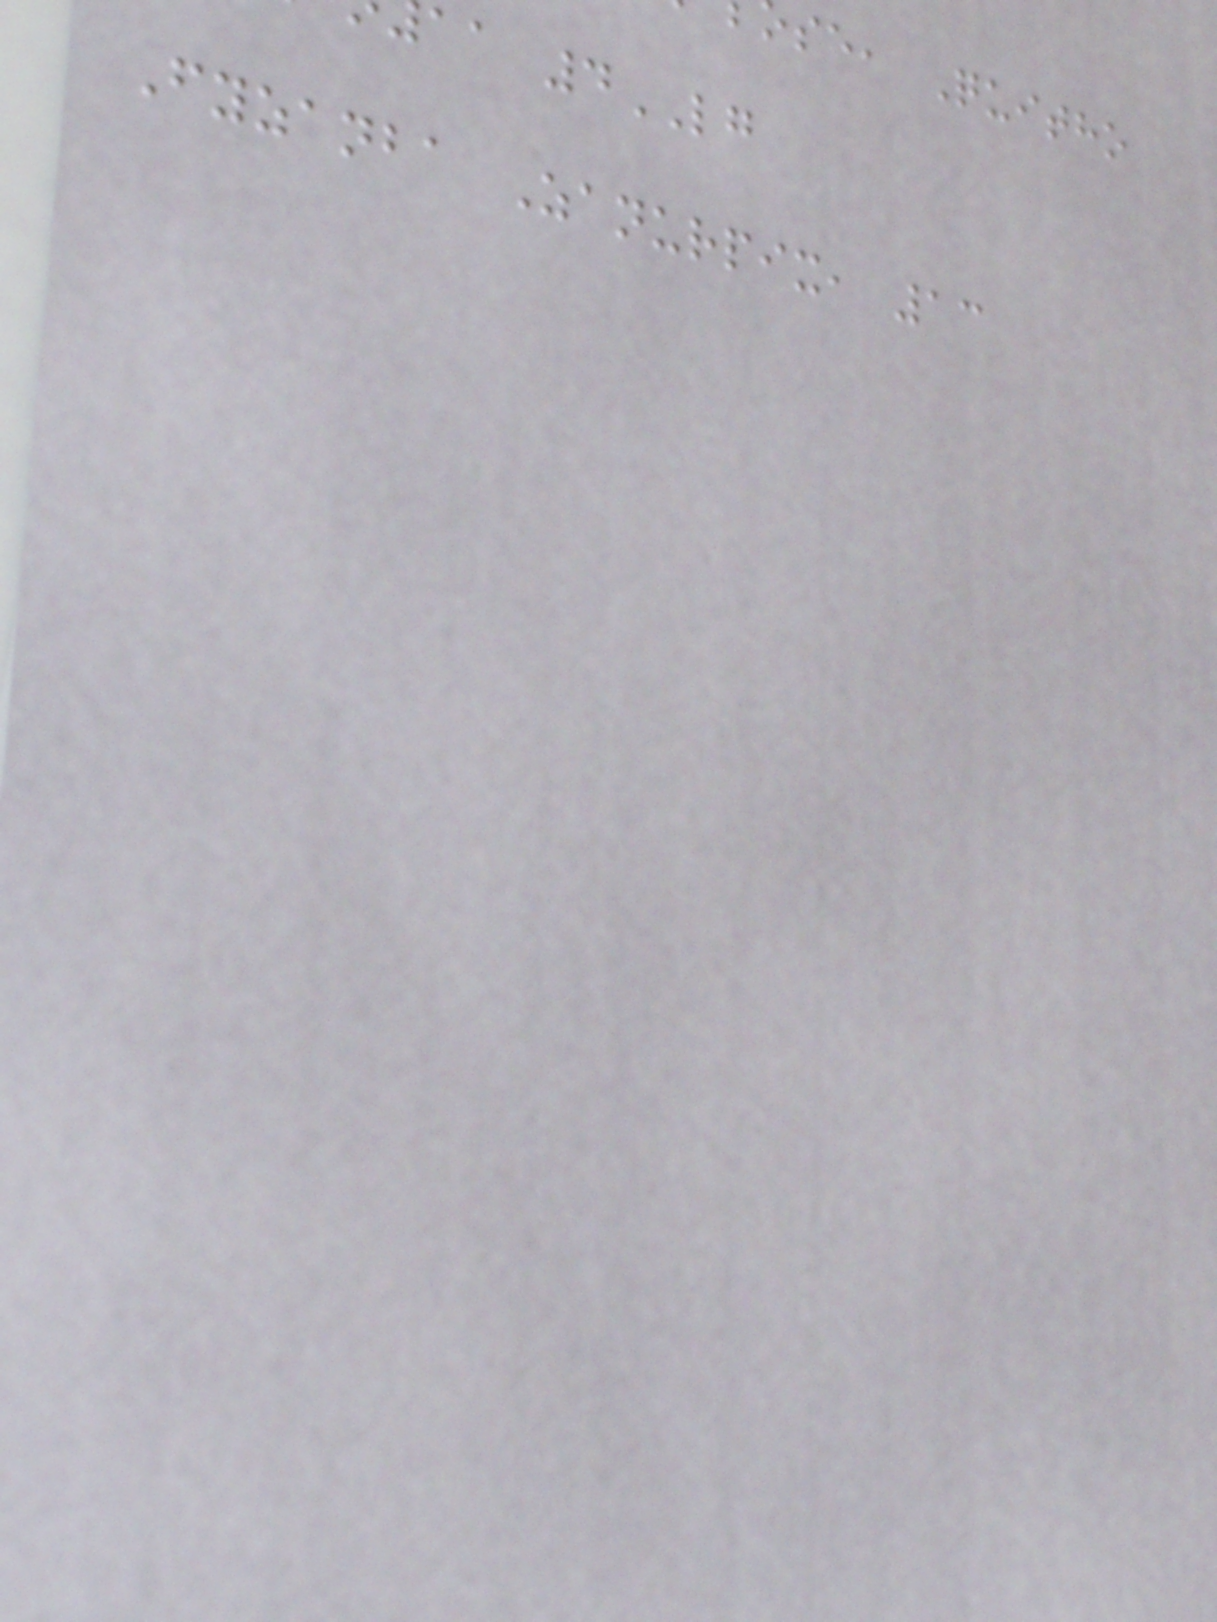se, Quitho
aa 4LG
Fyzanba Zanurpix, 13
